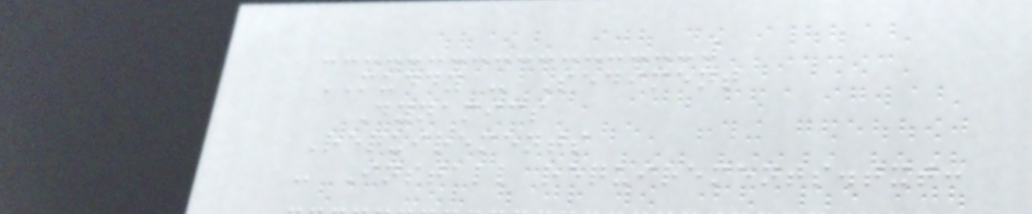MUDDY - Sediment
Dynamics
Requirements
- Install requirements.txt:
